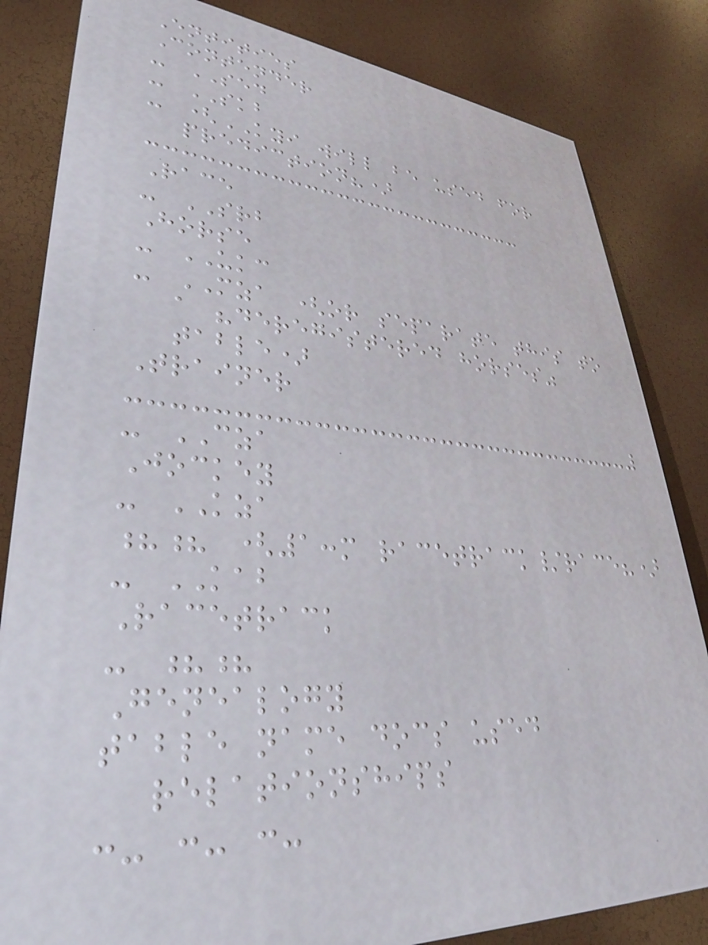Entities
Contender
- SED
- SKB
- (KYI will be used for
prediction?)
Race
- SRB
Horse
- UKC
- MZA (or separate this to
a "deregistered horses"
table)
Trainer
- CZA
Jockey
- KZA
?? (1:m racetrack/race?)
- KAB
Racetrack
- ??
Genealogy
table name docs used
relationships
:- :- :-
